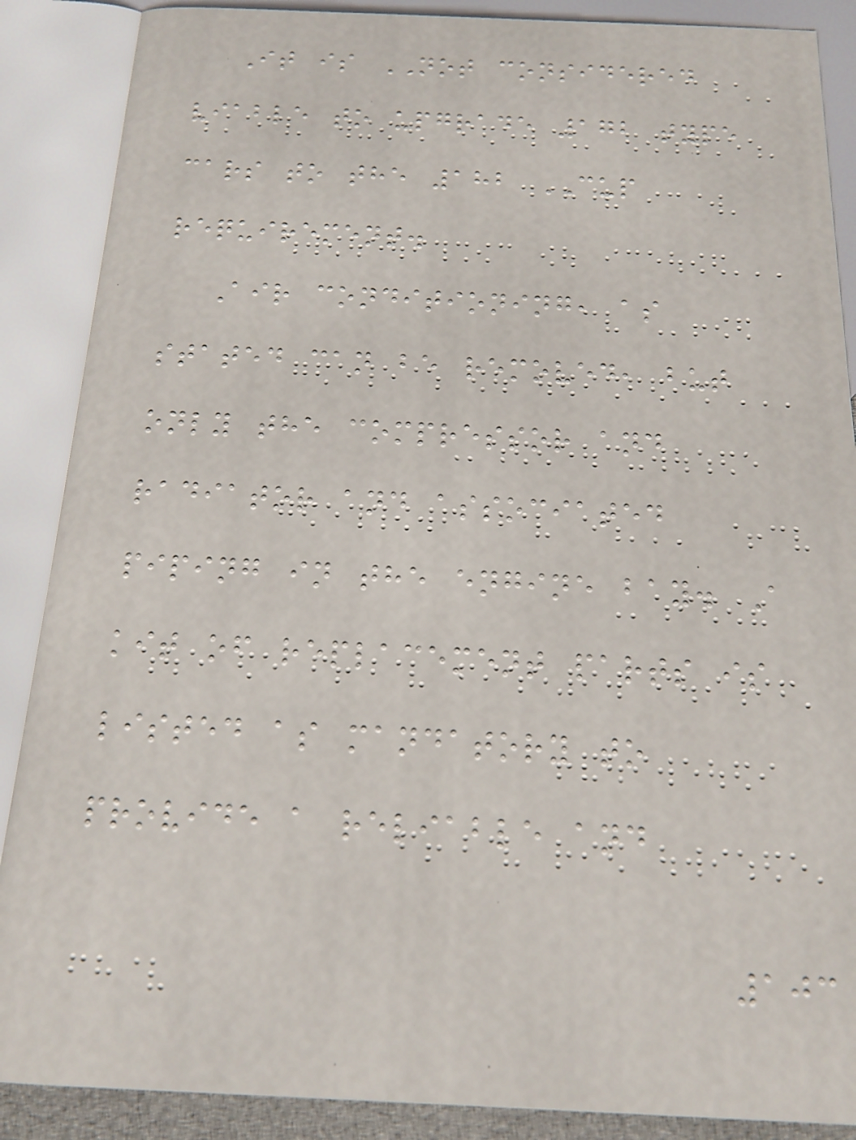It is NOT considered
viable to upgrade 172 type
cars to the 182 CUP
requirement.
Air conditioning, as
stated can be removed, but
only the compressor and
radiator and associated
piping in the engine bay. A
kit of replacement parts is
listed as mandatory to
provide a reliable and
103
